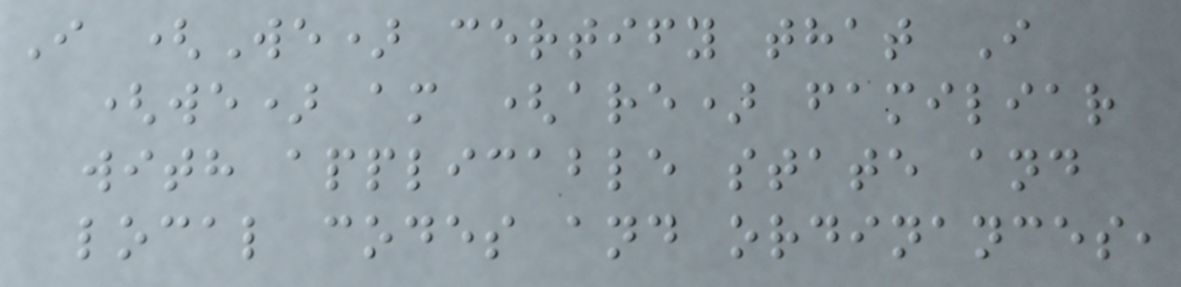I (We) certify that I
(we) am (are) familiar
with applicable state and
local codes and ordinances,
